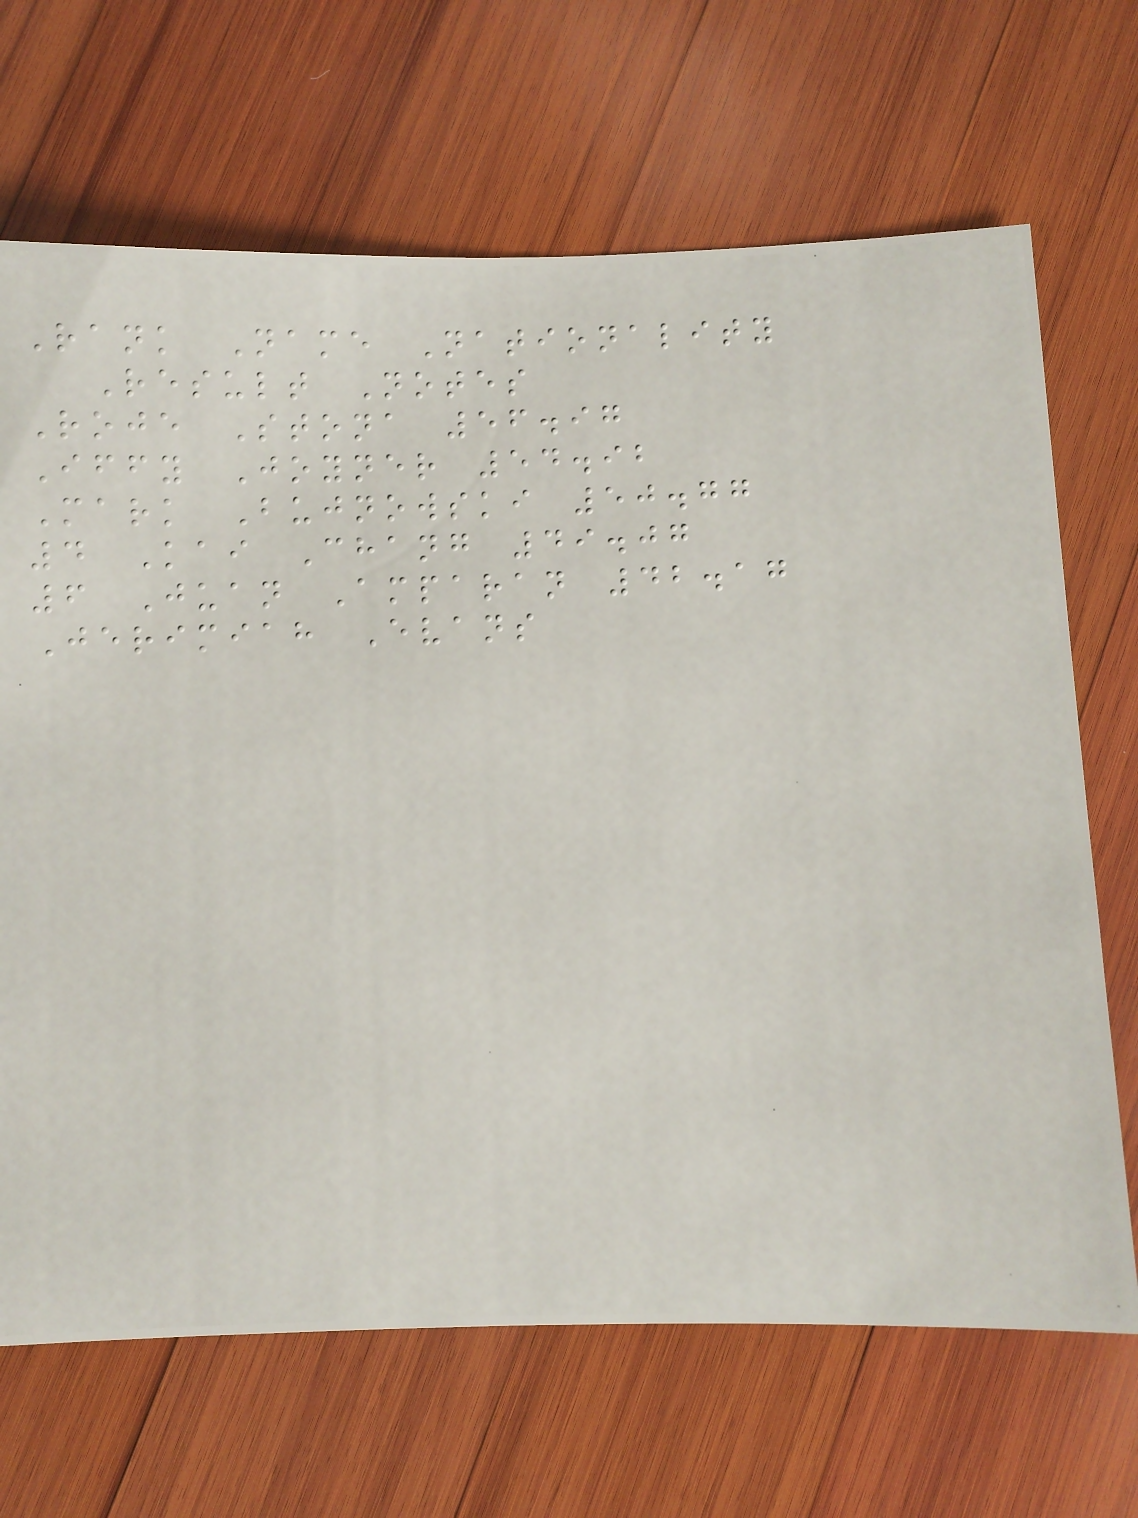Rank Name Nationality
Result Notes
Roje Stona 56.97
Iffy Joyner 54.92
Mark Bujnowski 50.77
4 Kai Chang 49.07
6 Juan Amparan 42.17
Jerimiah Evans
